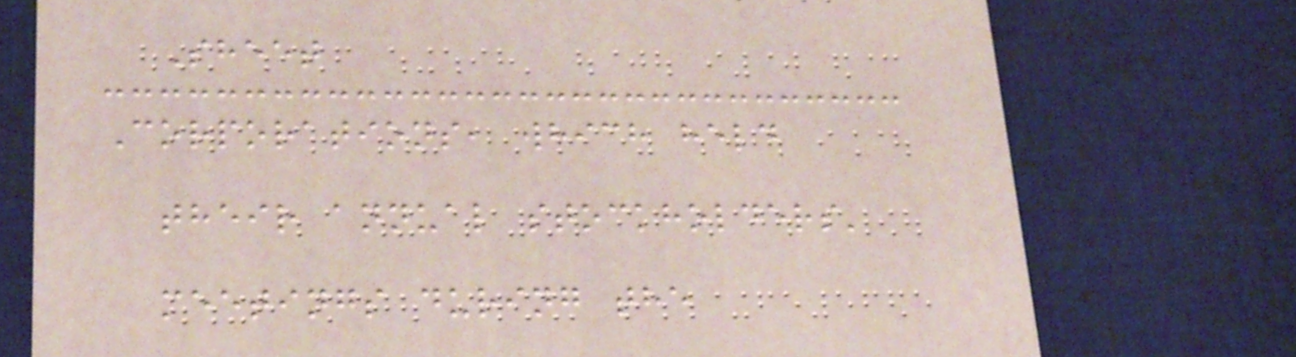Sheet
Corporations, which held
their annual stockholders'
meetings during the
